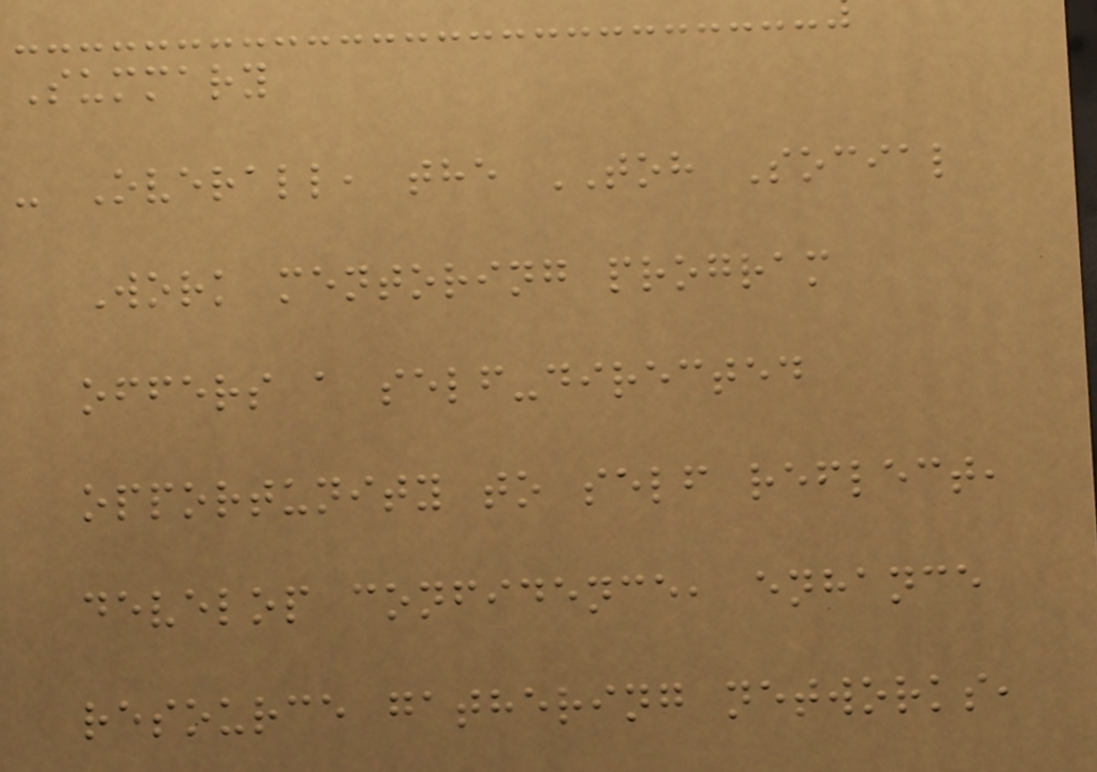Summary
- Overall, the TOH Social
Work mentoring program
offers a self-directed
opportunity to self reflect,
develop confidence, enhance
resource gathering networks,
